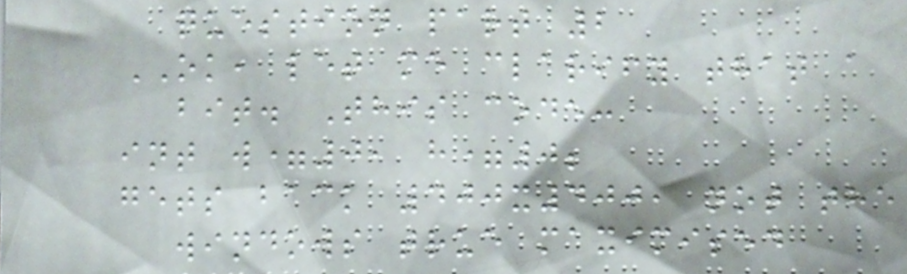question part 2
OK, let me clarify that a
bit. This code:
int w=0, h=0;
gets back 400x400, not the
windows true maximised
